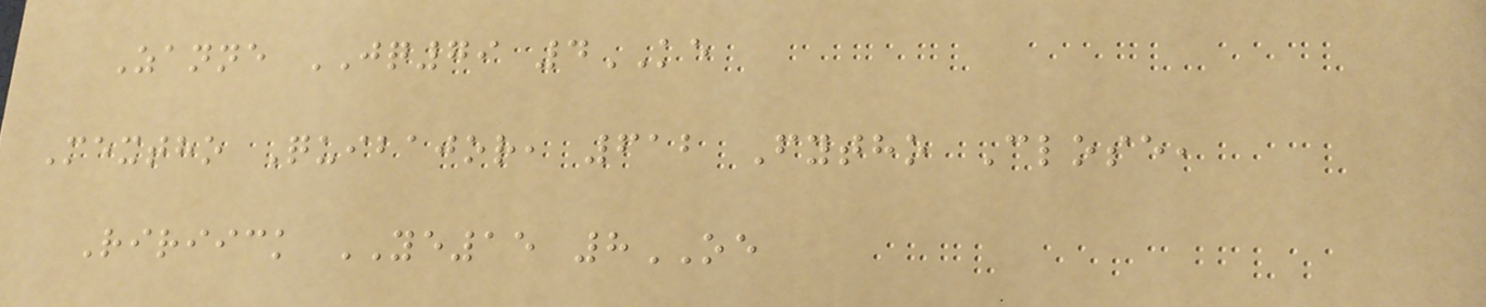Zanne JQ79 4KE
Mextho Quibajor, 612 Fytho Close,
Ririick YE15 8OE
